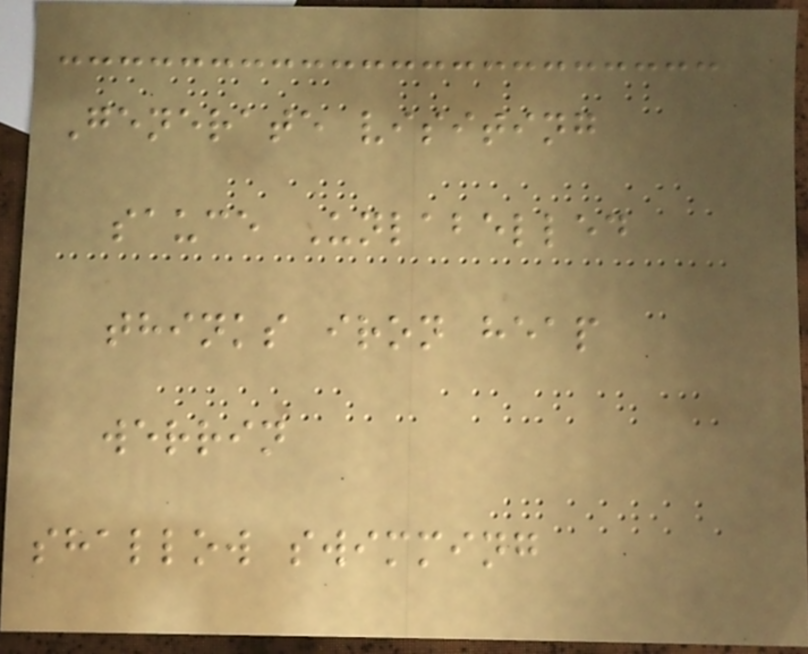Generate visiting
sauce Unlabelled
thinks iron heap
werrin
shallow swimming
